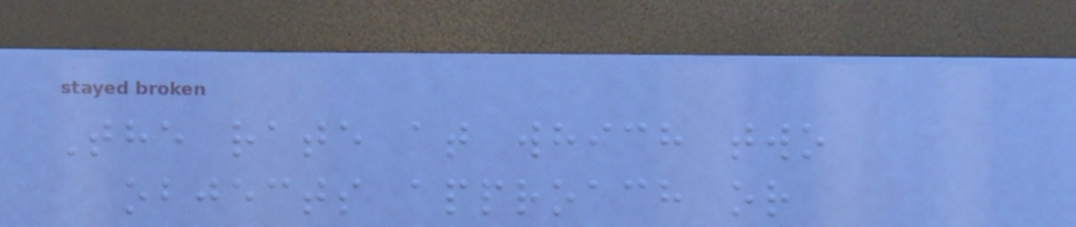The rate at which two
objects approach or
